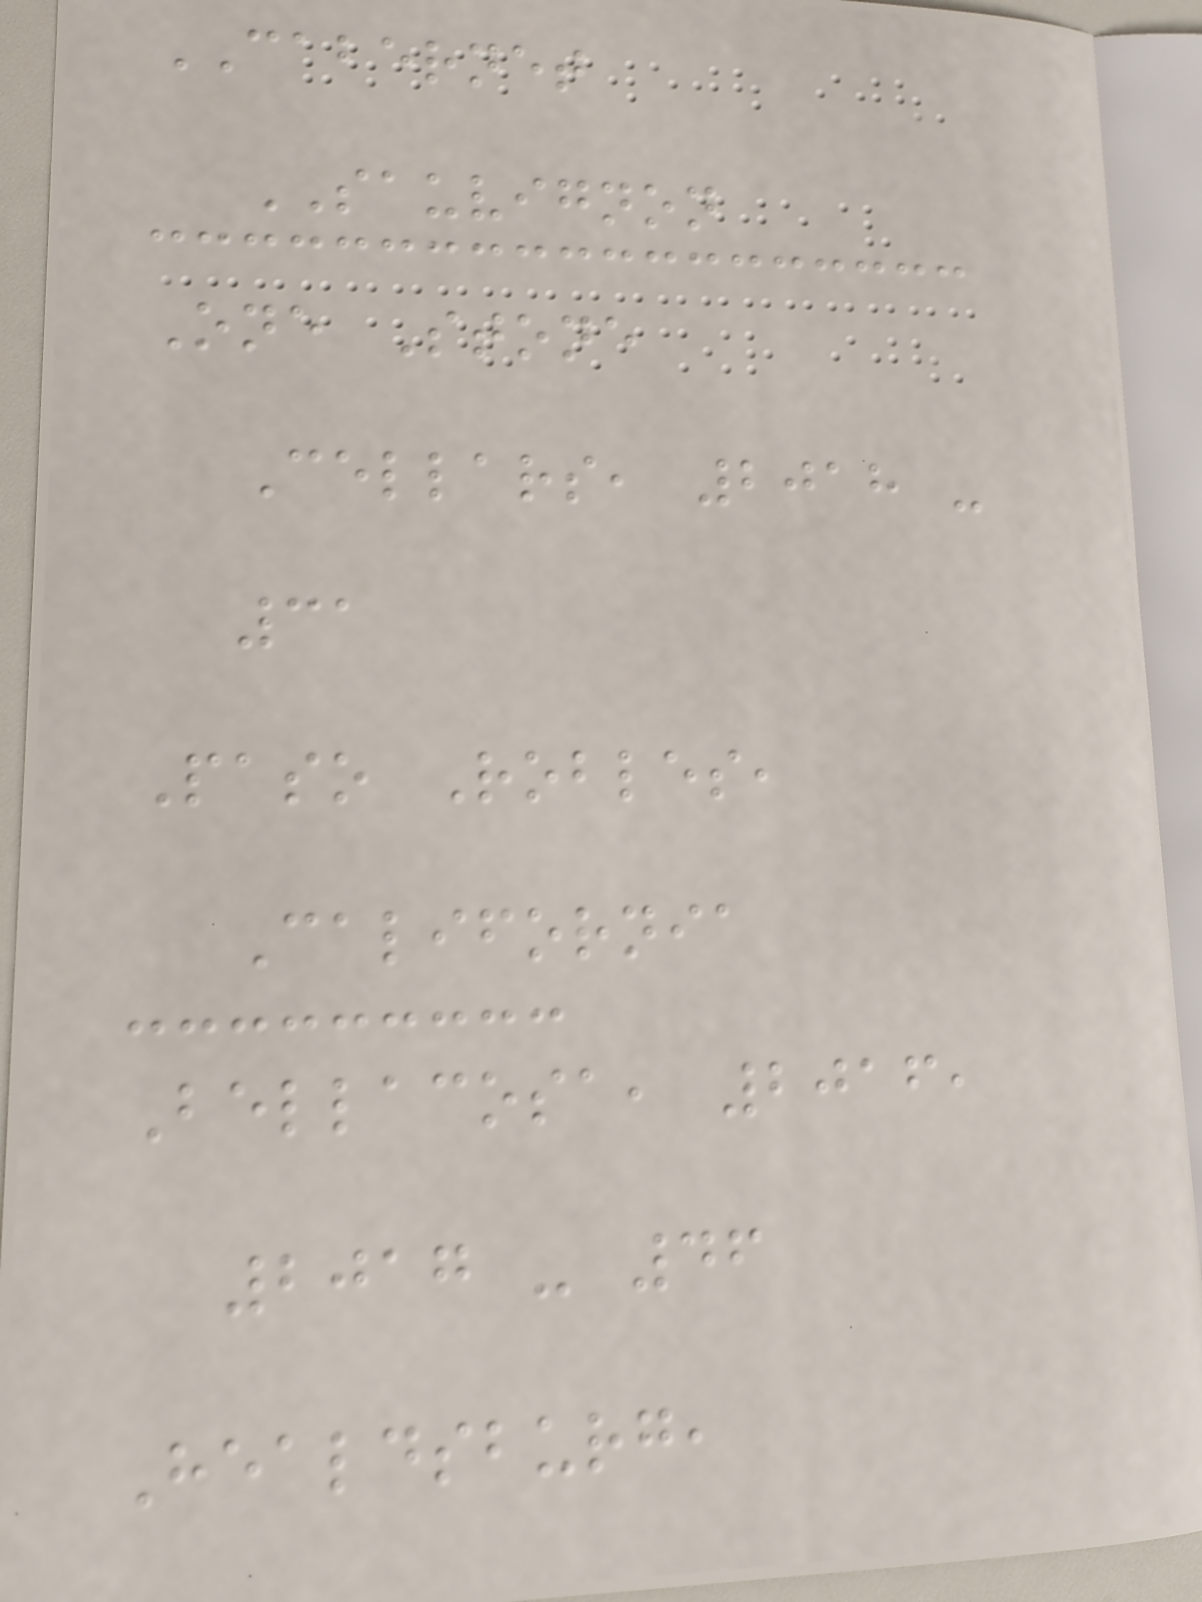CABERNET
SAUVIGNON
One Stone
Cellars, 2018 -
31
Paso Robles,
California
Bellacosa, 2016,
2017 - 46
Healdsburg,
